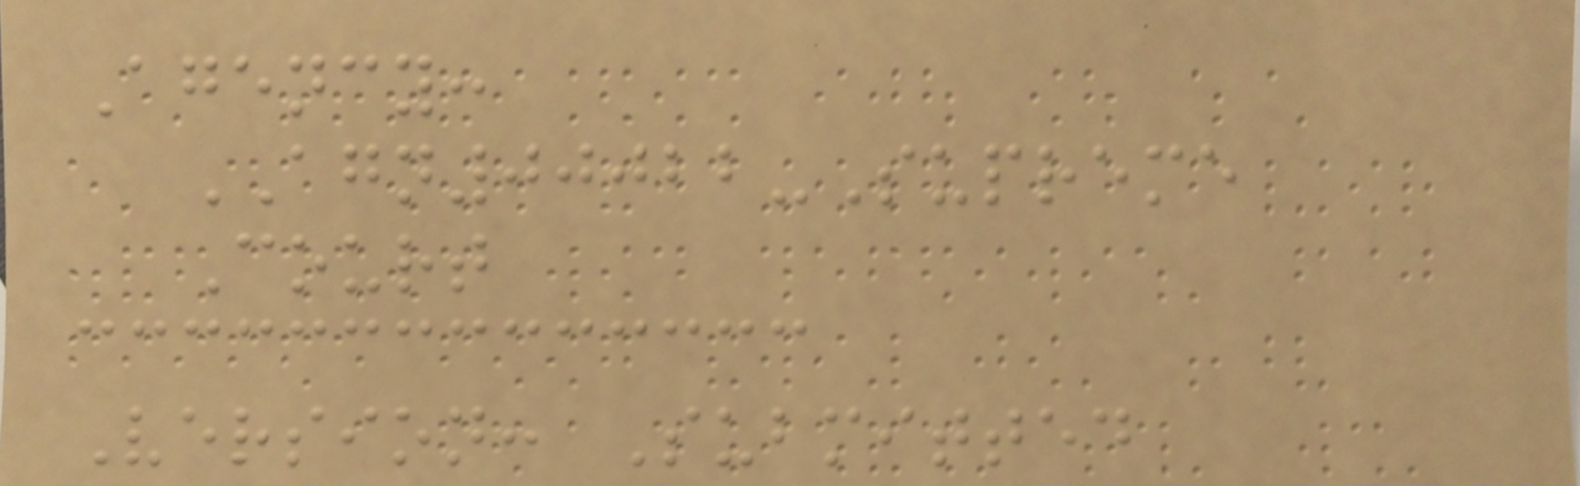Agency:
AGN00022-Supreme
Court
Version: Submitted
